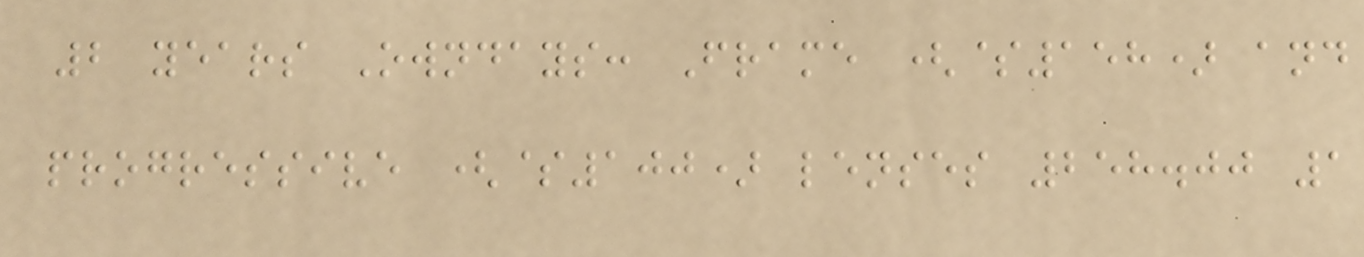2 years Owndays: Frame ($158) and
progressive ($100) lenses 258.00 1
